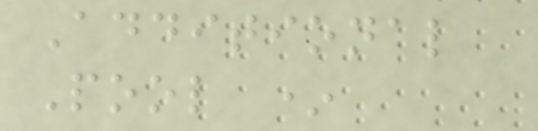Additional
Pool *
